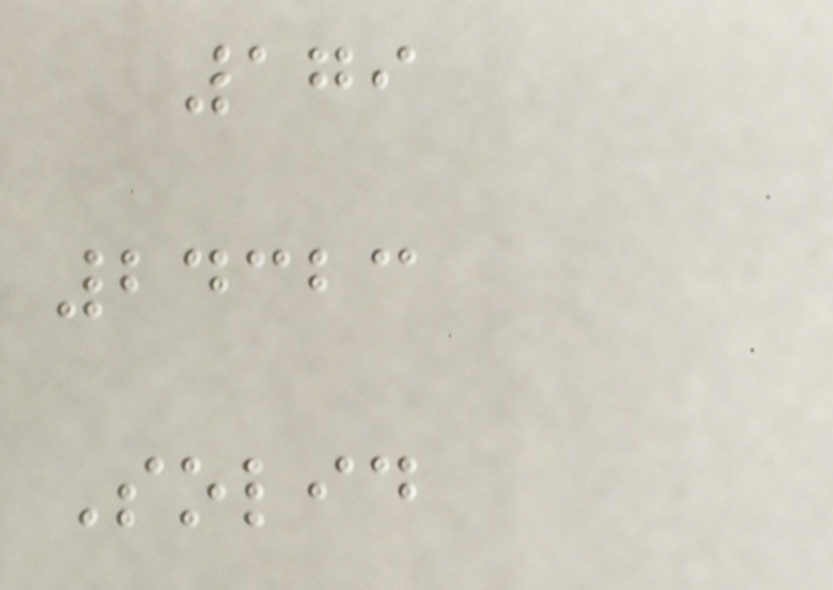179
24323
Solid
